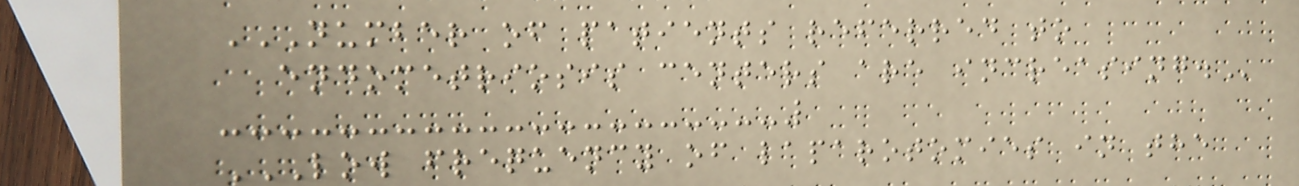NUMBER OF PATIENTS REFERRED TO
ENDOMETRIOSIS CENTERS ARE INCREASING.
LOW FREQUENCY OF LAPAROTOMIES IN THE
